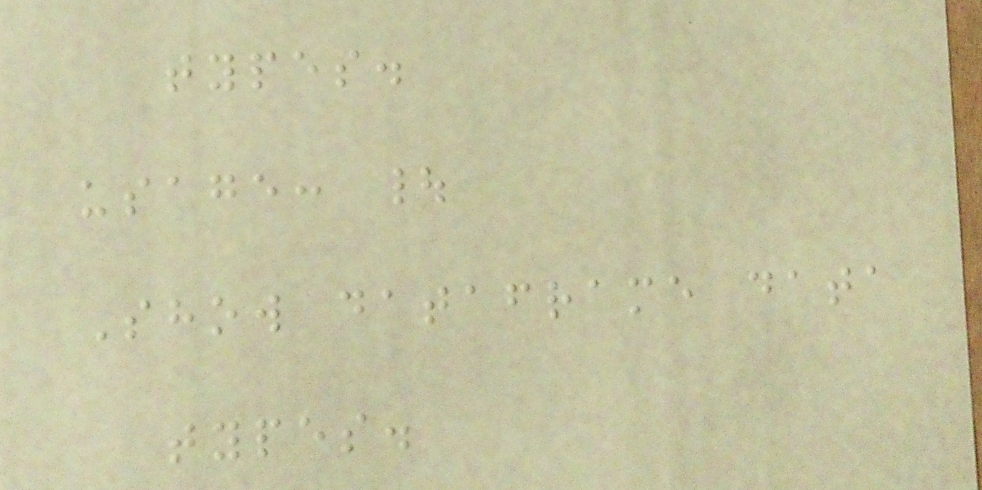types.
usage: |
Show dataframe data
types.
